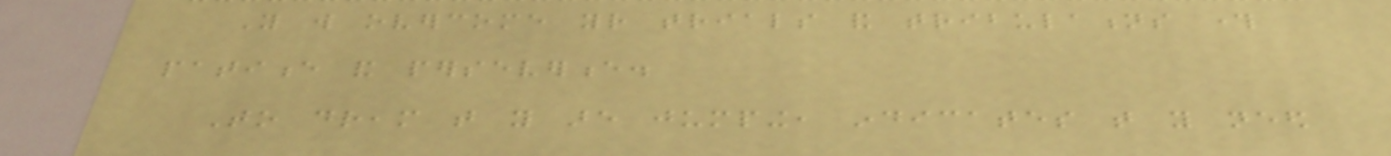You will overcome your trials and tribulations through
patience and perseverence.
To dream that you are jumping, indicates that you need
